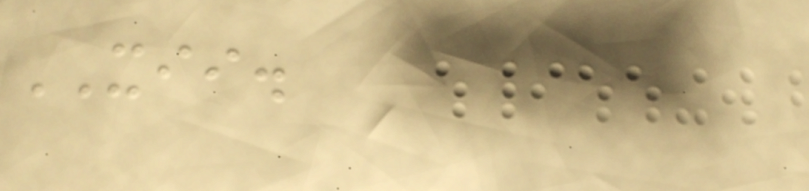XII.
